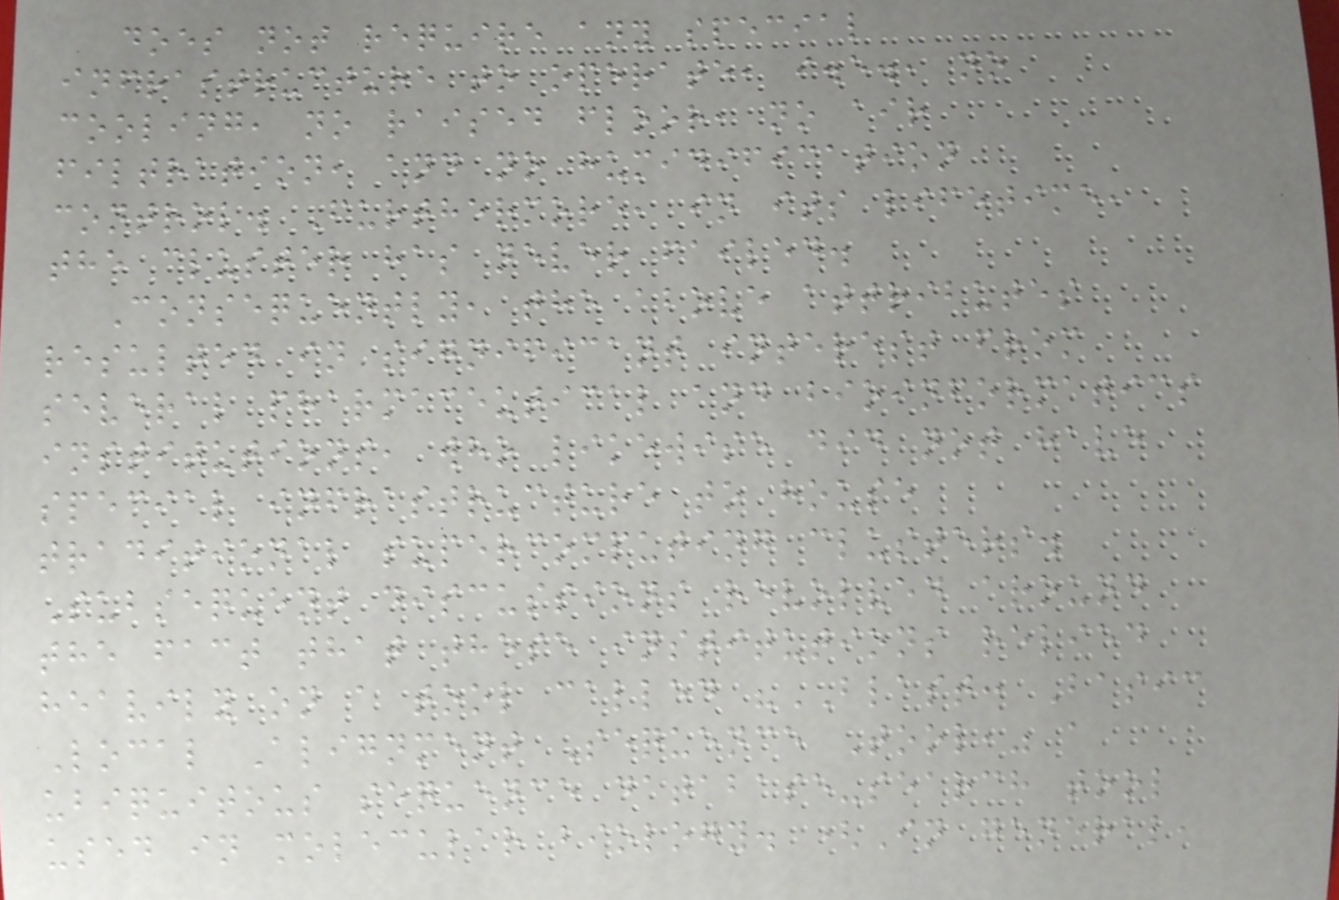does not require any special
infrastructure to operate, i.e., no
cooling, no raised floor, no air
filtration, and no humidification
control. Furthermore, in its lifetime,
the cluster has never failed.
Consequently, the above attributes
resulted in significant interest from
several pharmaceutical and bioinformatics
institutions, who likewise did not have
special infrastructure to house
traditional supercomputing clusters.
Subsequent discussions revolved around
the fact that these institutions relied
heavily on a tool called "BLAST: Basic
Local Alignment Sequence Tool," a
ubiquitous sequence database-search tool
used in molecular biology. (In general,
